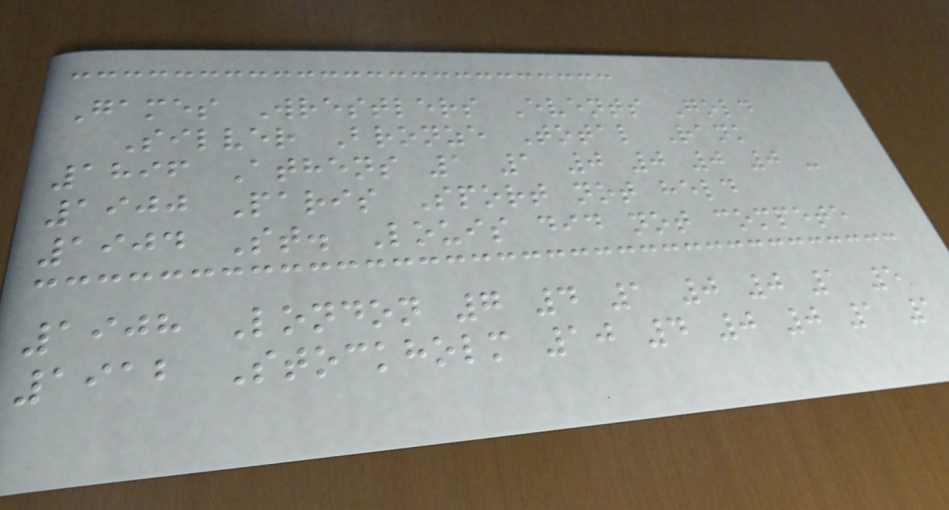Games Wrestlers Events Gold
Silver Bronze Total Rank
1896 Athens 1 1 0 0 0 0 -
1900 Paris Sport not held
1904 St. Louis did not compete
1908 London 7 4 1 0 0 1 5
1912 Stockholm 10 4 0 0 1 1
